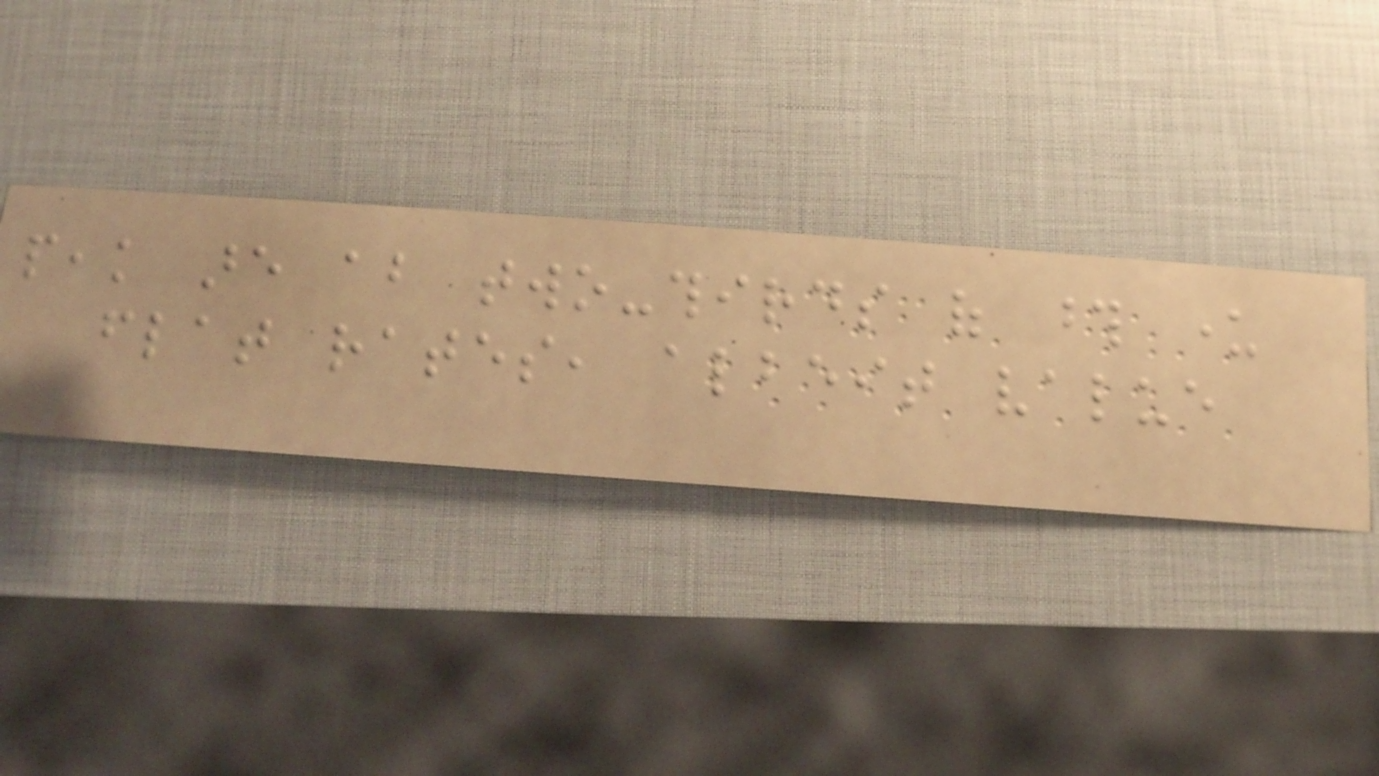peak are about two-thirds of those under
flat rates, albeit value
